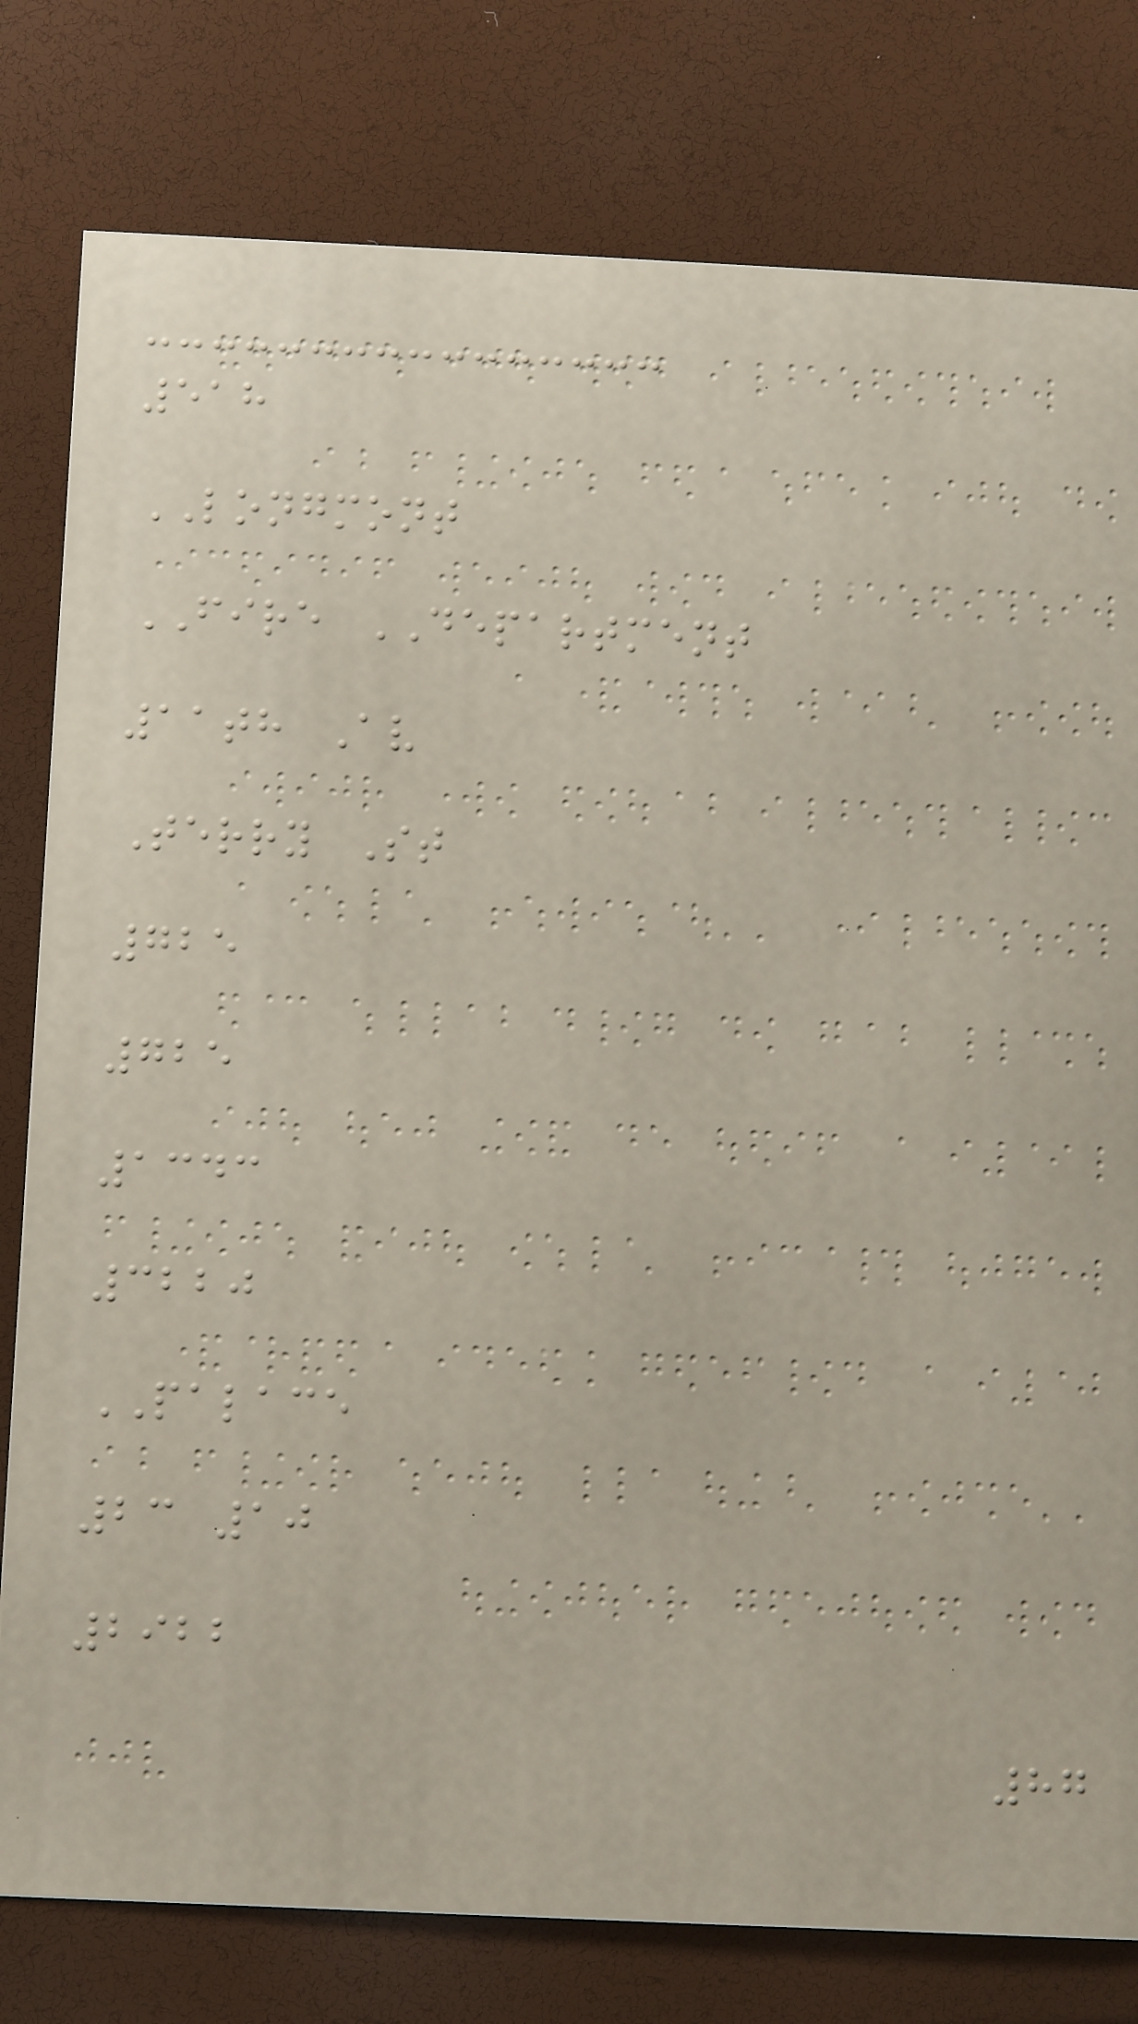518
LONGMONT
FIRE DEPARTMENT
11th Av
Terry St
725
725
1343
3220
PALACE
23 10
2922
87
